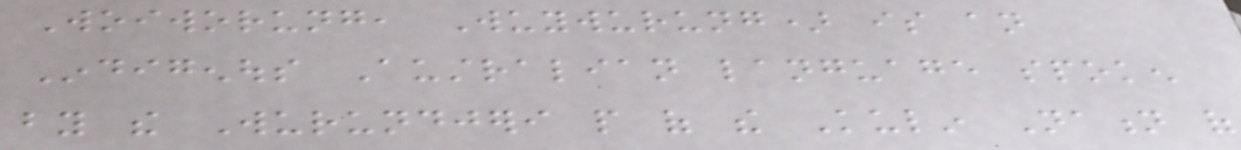Woiworung, Wuywurung) is an
Indigenous Australian language spoken
by the Wurundjeri people of the Kulin Nation of
